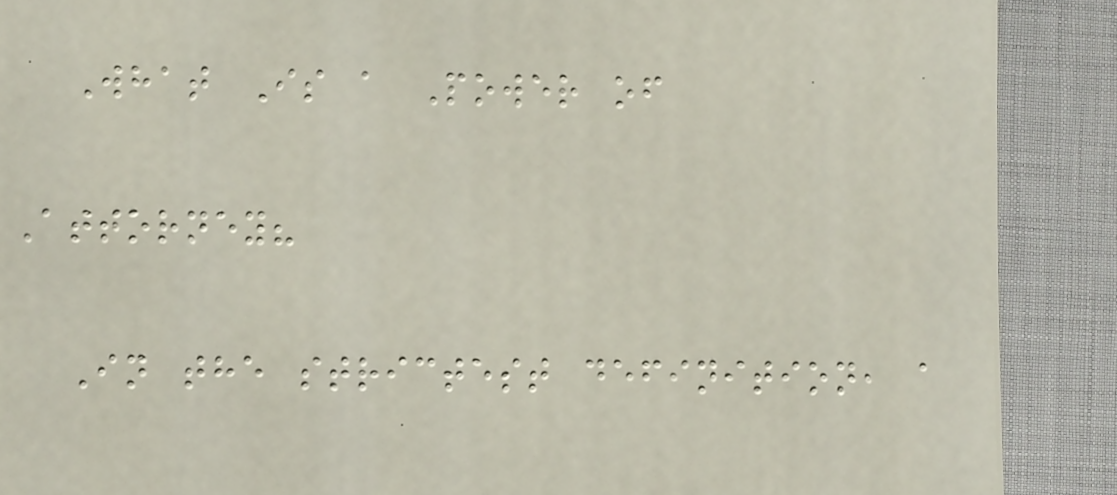What Is a Power of
Attorney?
In the strictest definition, a
